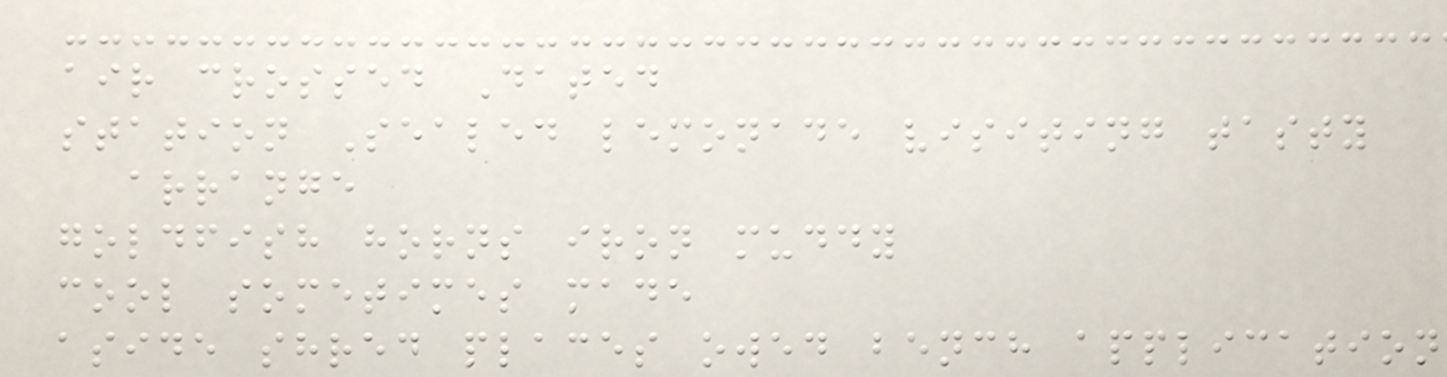air crossed Dated
station Sealed lemonade visiting tasty
arrange
goldfish horns iron muddy
cool sometimes made
aside shred places owed bench application
